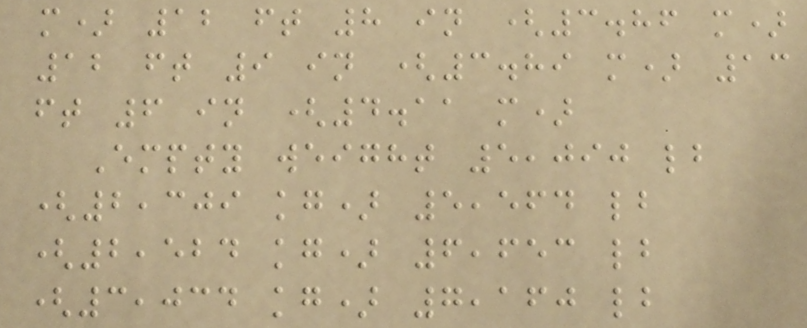m) 12 ft 8 in (3.86 m)
12 ft 9 in (3.89 m) 13
ft 6 in (4.11 m)
Empty weight 5,090 lb
(2,309 kg) 5,564 lb
(2,524 kg) 6,653 lb
(3,034 kg) 7,160 lb
